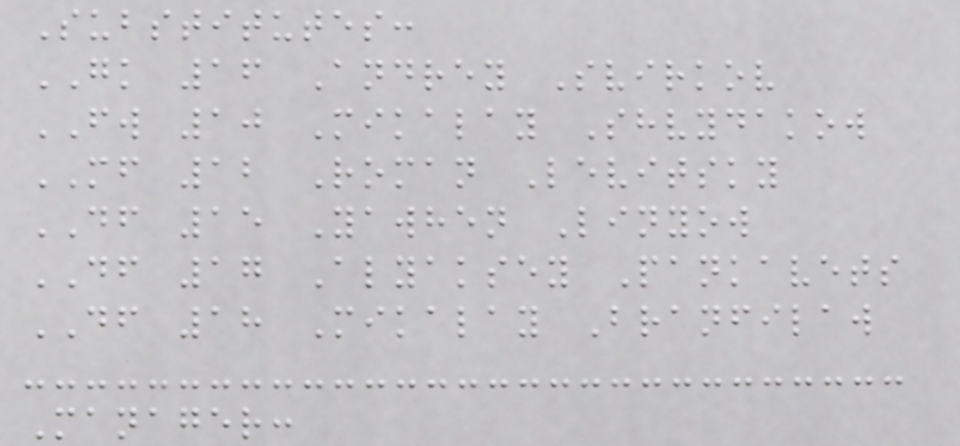Substitutes:
GK 16 Andrey Svirkov
FW 10 Mikalay Shvydakow
MF 12 Roman Levitsky
DF 15 Yawhen Linyow
DF 17 Alyaksey Pankavets
DF 18 Mikalay Branfilaw
Manager:
